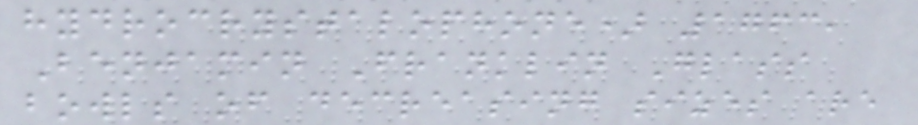hydrocrystalophone) 1763,
Benjamin Franklin Glass
bowls of decreasing sizes are
